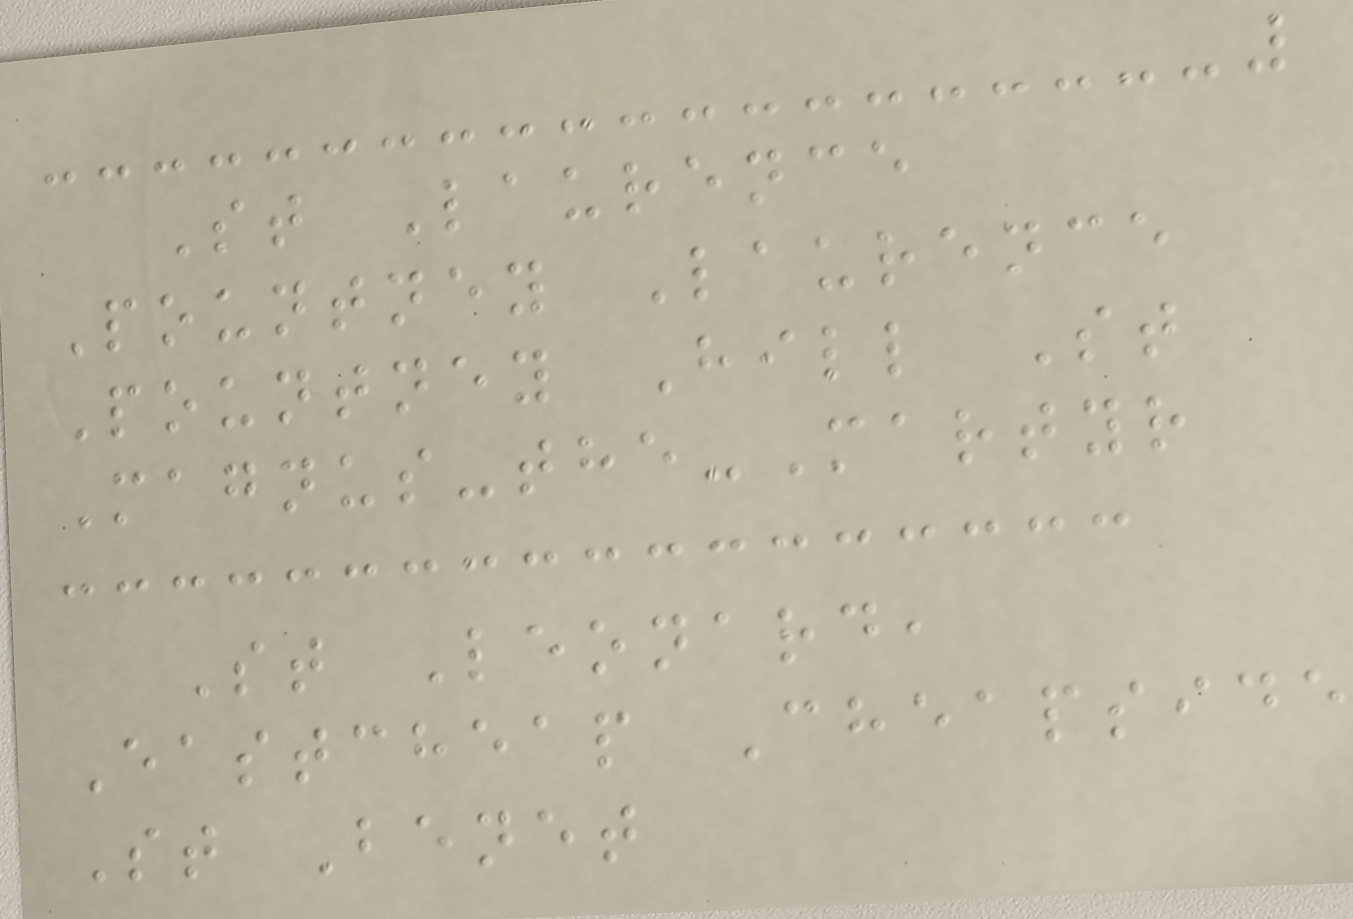St Laurence
Pountney Laurence
Pountney Hill St
Magnus-the-Martyr
St Leonard,
Eastcheap Cheapside
St Benet
